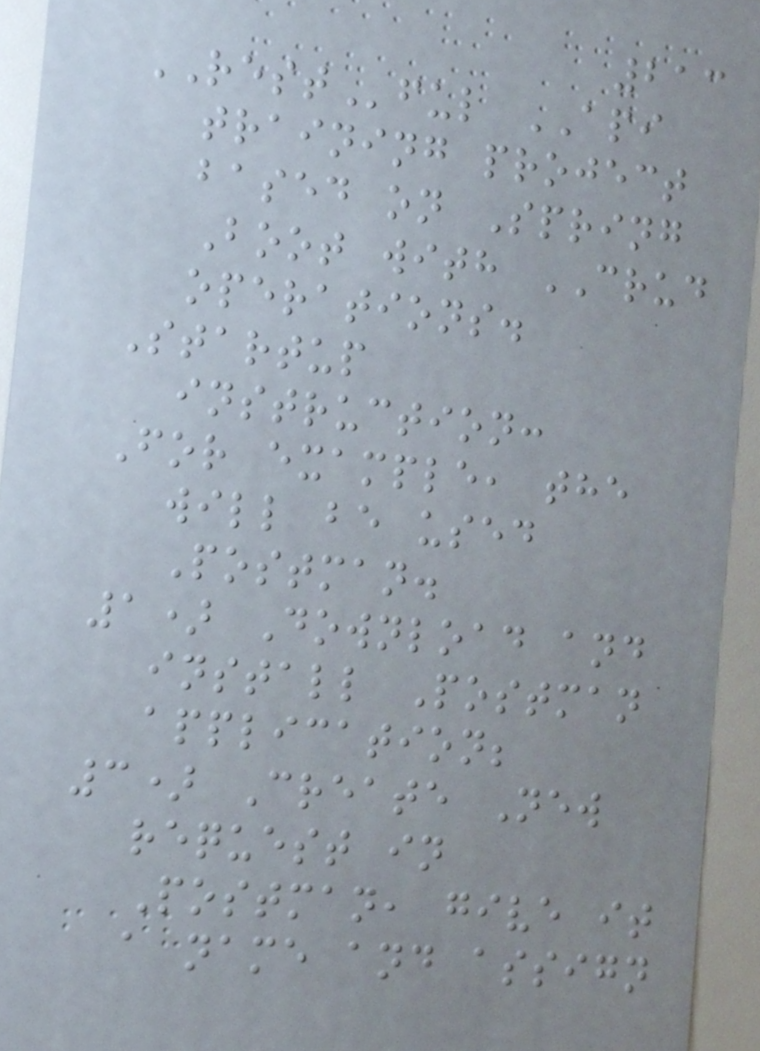213
RESTful API
training project
based on Spring
Boot with CRUD
operations.
Startup
instruction:
For example, the
will be used
Postman.
1) Download and
install Postman
application;
3) Create New
request in
Postman, give it
a name and assign
